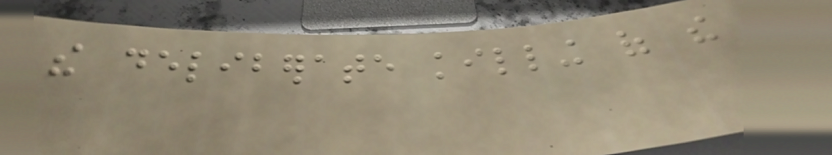the deliberate killing of the
